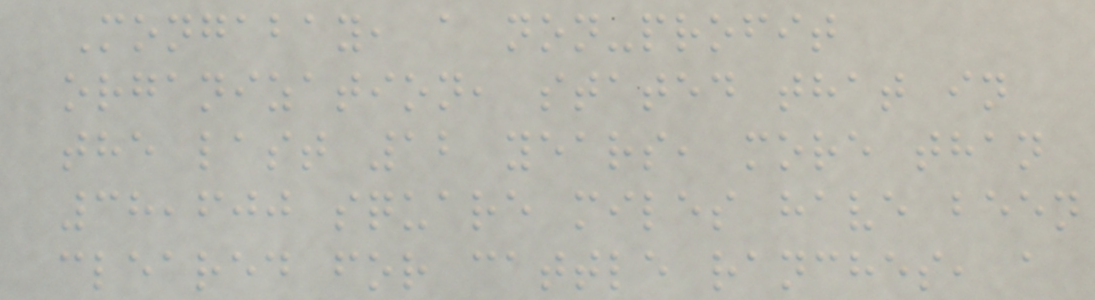Mongabay, a non-profit
organization, stated that in
the last 12 years, more than
38,600 square miles have been
cleared for cattle ranches, a
